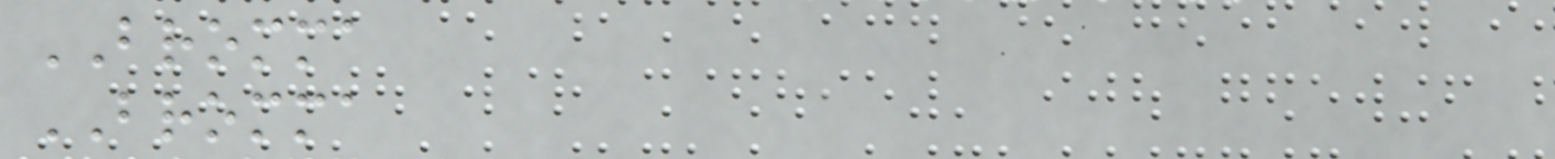BROMMA
BROMMA
